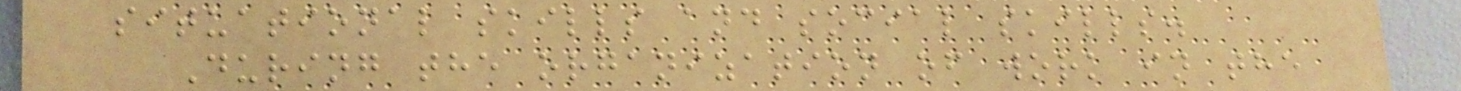situational skills and social skills.
During the organization of work in the
